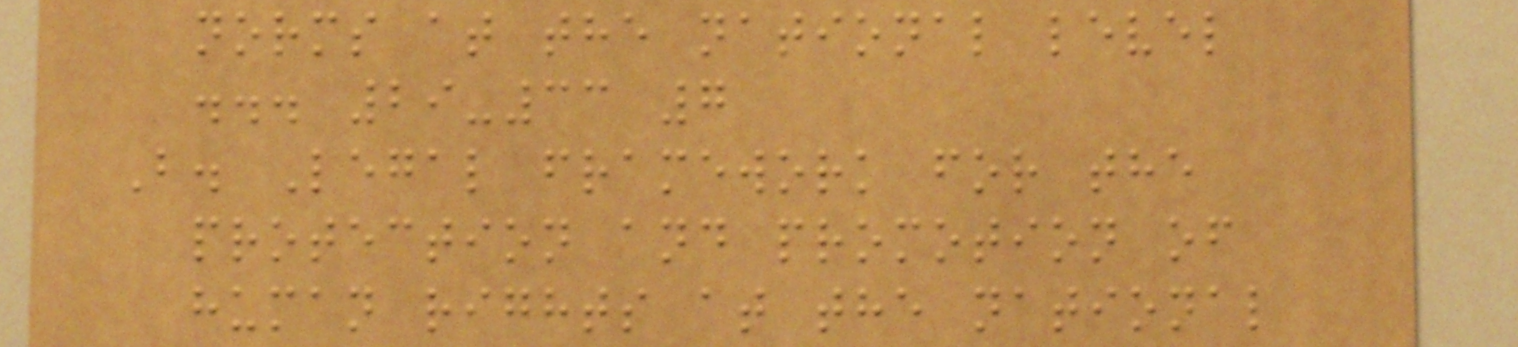norms at the national level
... 29-33 7
B. Legal framework for the
protection and promotion of
human rights at the national
